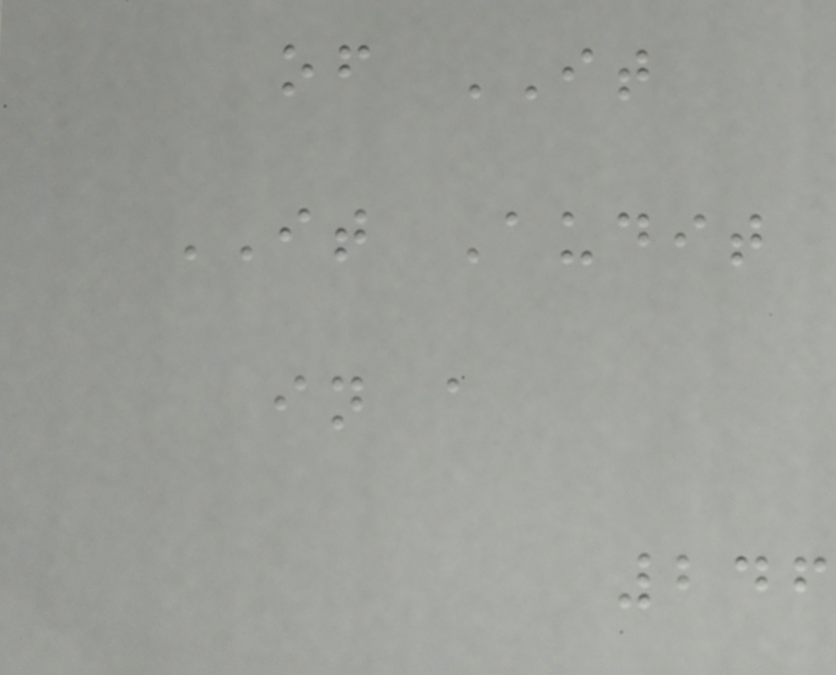of IT
IT Audit
in a
246
